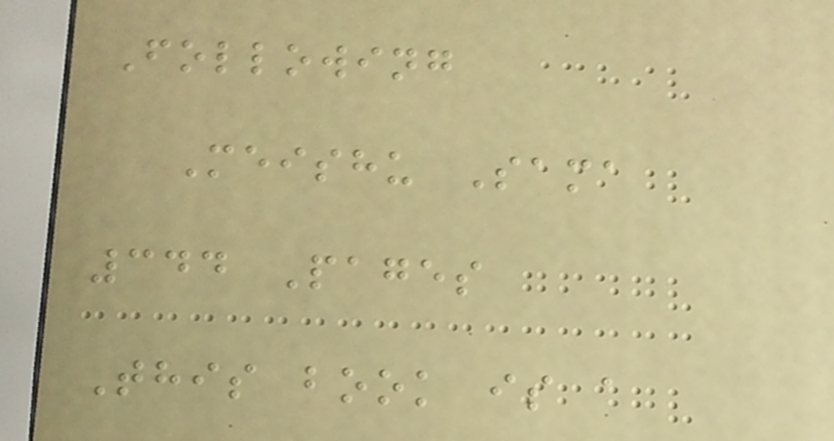Following
Meishu Sama
344 Pages
This book is a
